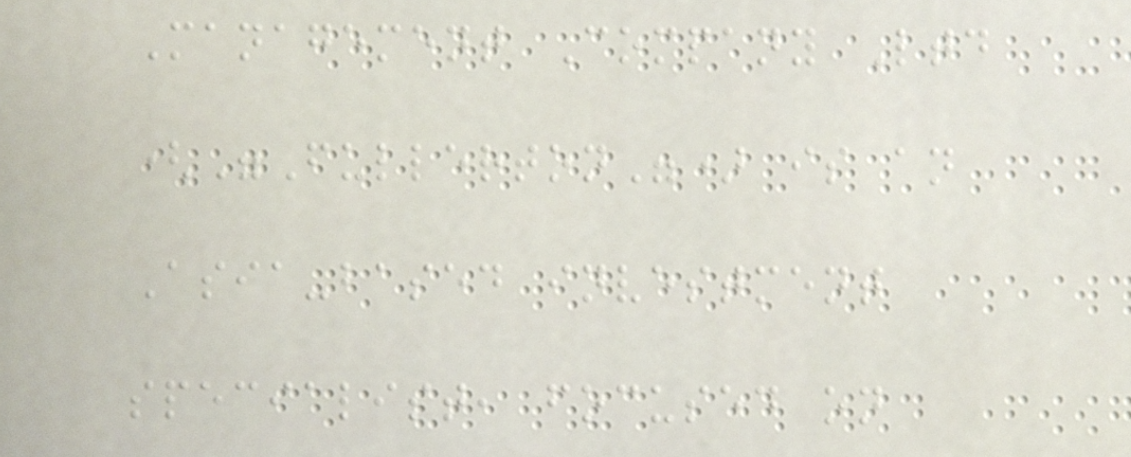Management Company Ltd
("Fullerton") is an
Asia-based investment
specialist, focused on
